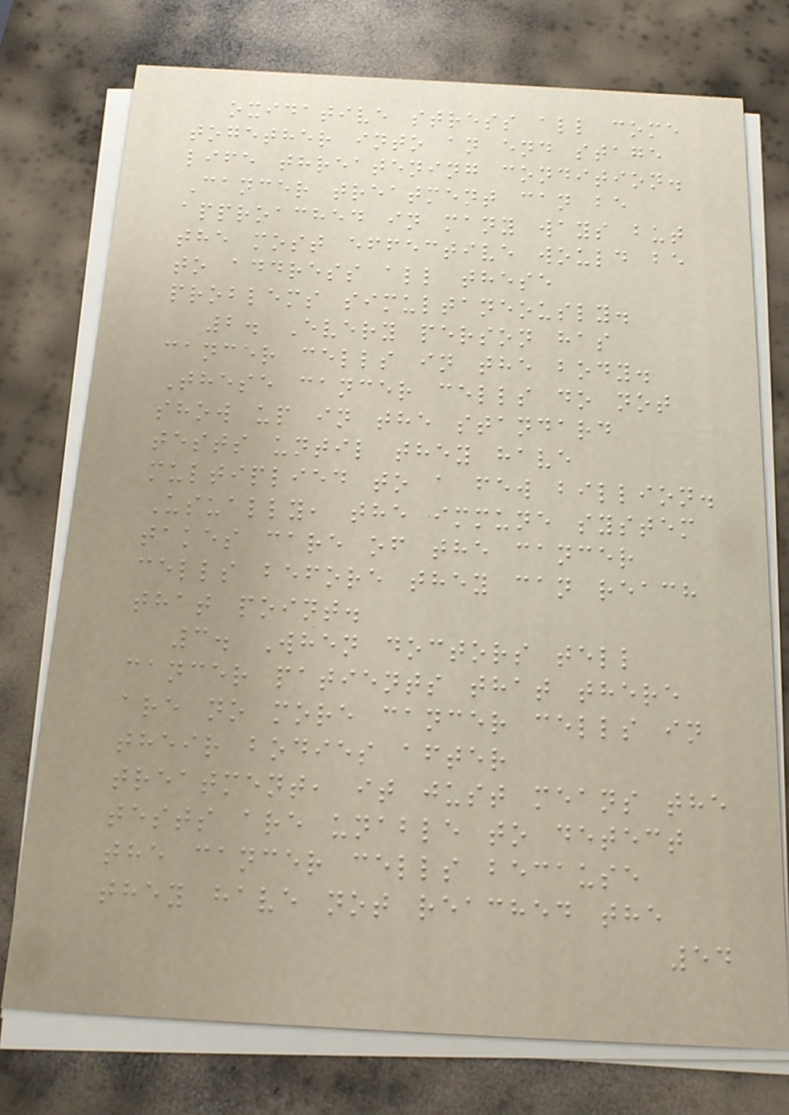oxidative stress all come
together into an end stage
life threatening condition.
Cancer treatment can be
approached in many ways but
the most effective would be
to address all these
problems simultaneously.
2. Every person has
cancer cells in the body.
These cancer cells do not
show up in the standard
tests until they have
multiplied to a few billion.
Usually, the immune system
takes care of the cancer
cells before they can reach
that point.
3. When doctors tell
cancer patients that there
are no more cancer cells in
their bodies after
treatment, it just means the
tests are unable to detect
the cancer cells because
they have not reached the
54
